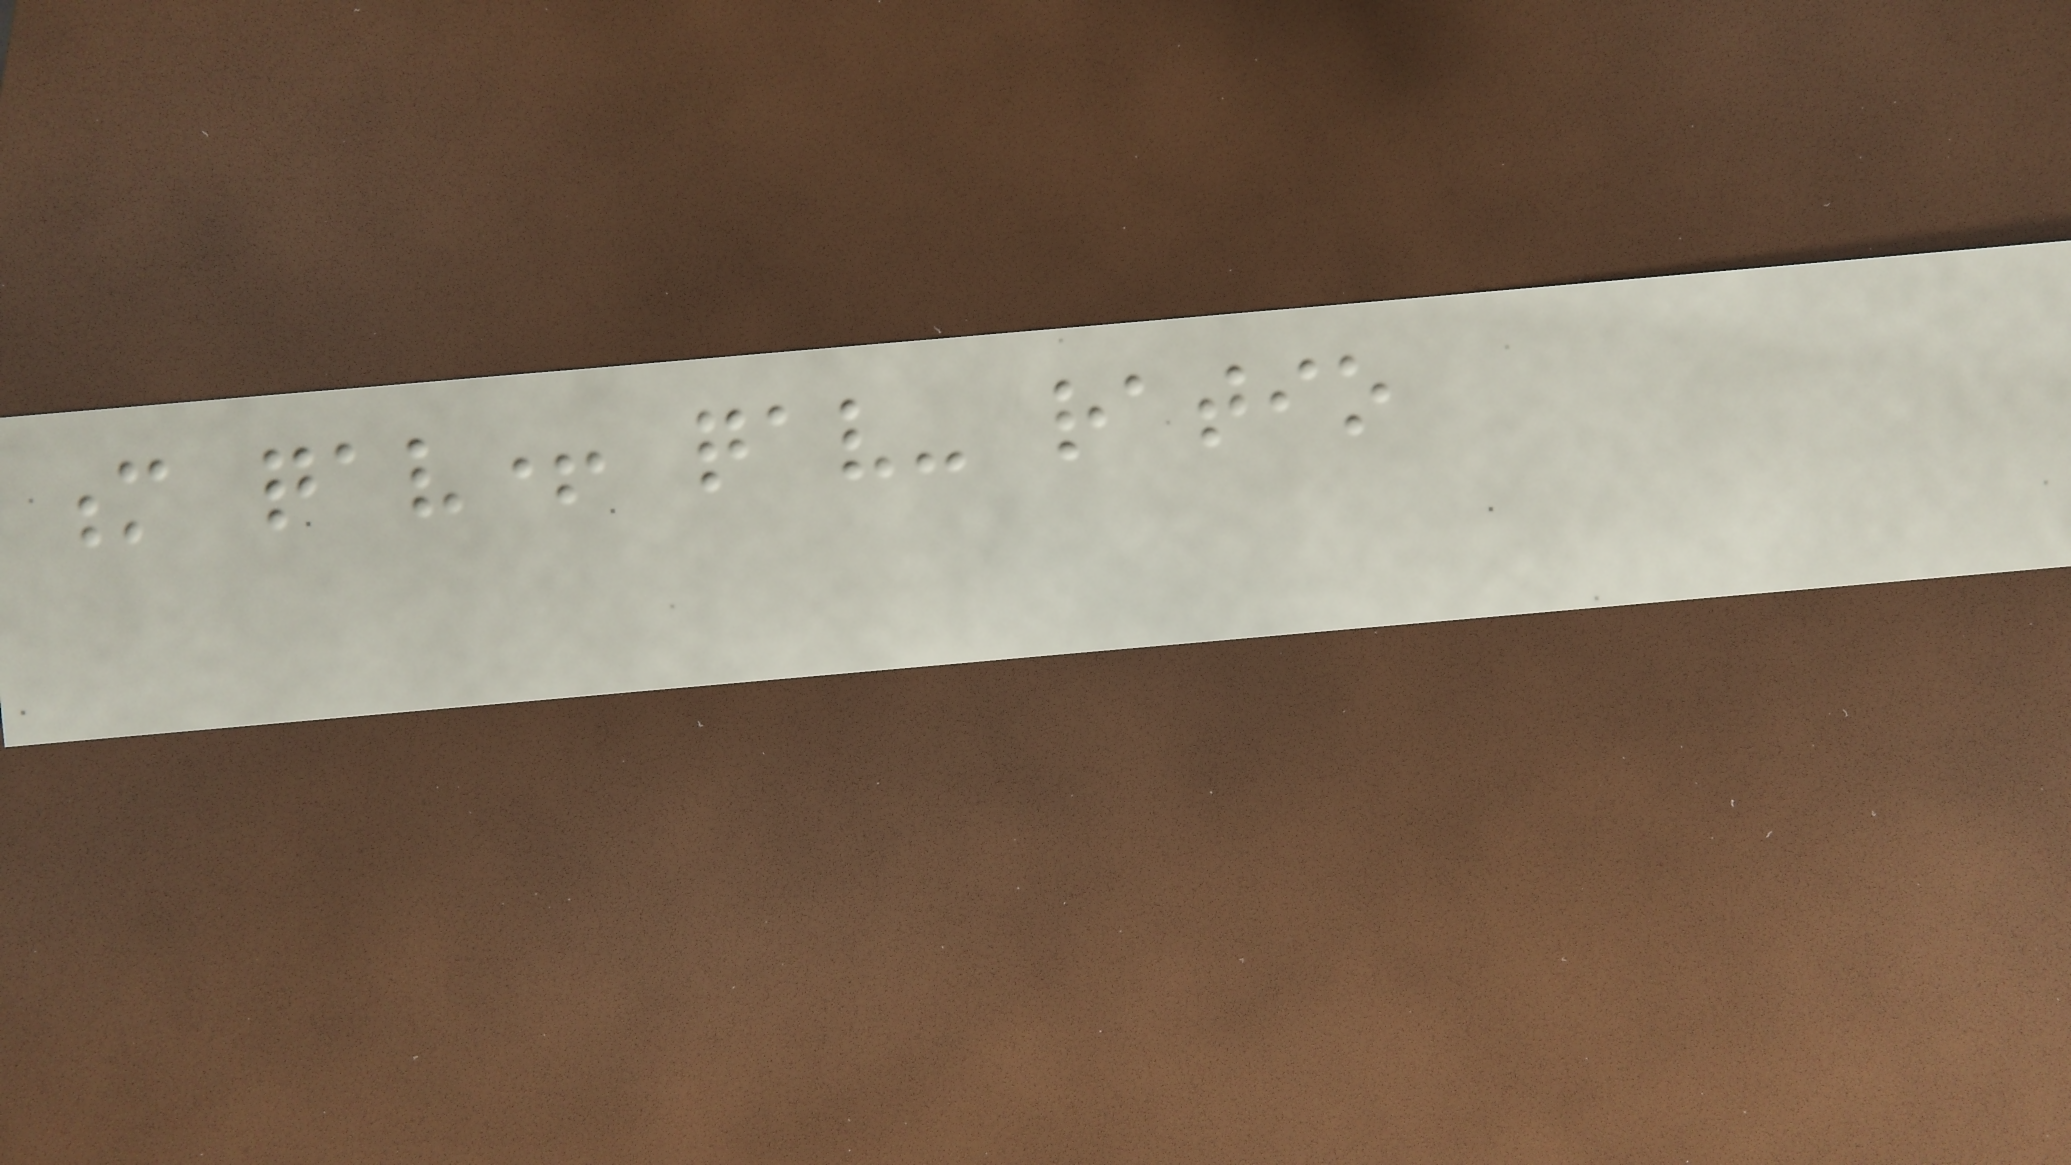m qav+ qav- ratio
